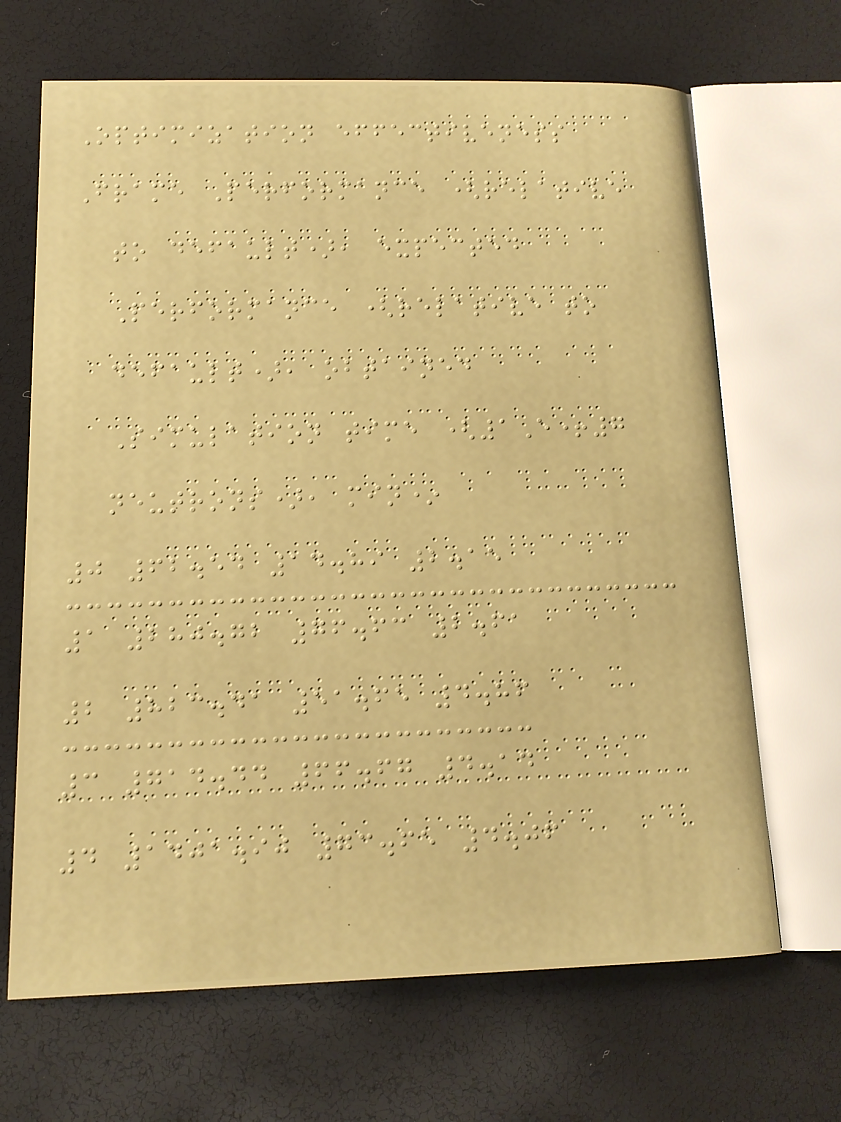Optimization effectiveness
Frame Performance (relative
to default), expected
Performance (relative to
default), obtained
Simulation time (1E+7
neutrons), min*
0 62.54 14.89 2.15
1 280.72 76.63 2.61
2 823.41 51.65 4.86
3 714.44 66.67 4.14
4 1401.90 73.65 4.06
